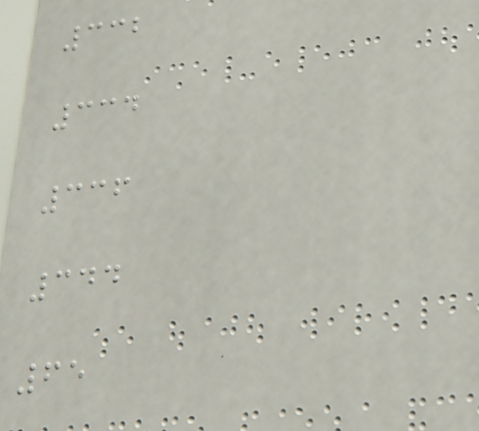332
334
336
344
65
